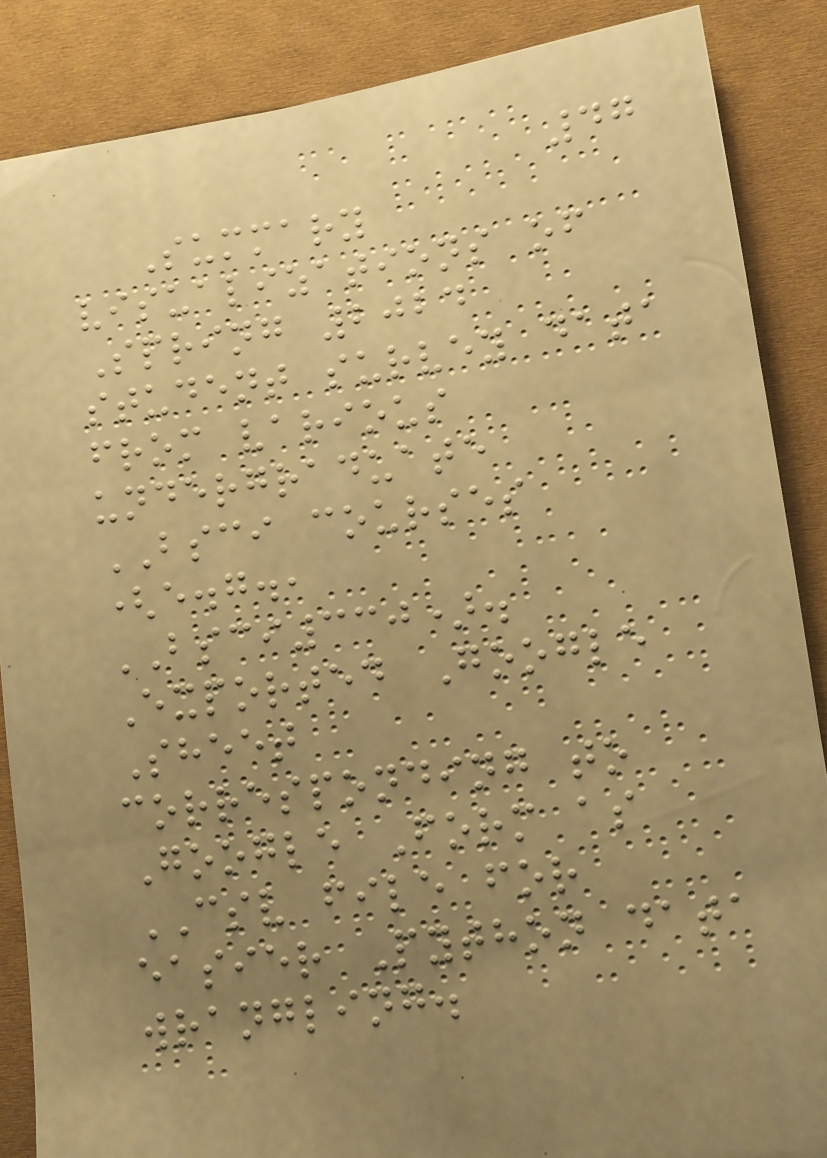47
Summary
visualizations of
Spring 2024
student survey data
from various
undergraduate
BSCI courses
(e.g.,
BSCI330).
Exported Google
Sheet
corresponding to
Google Form as
CSV file for
easier Python data
wrangling.
